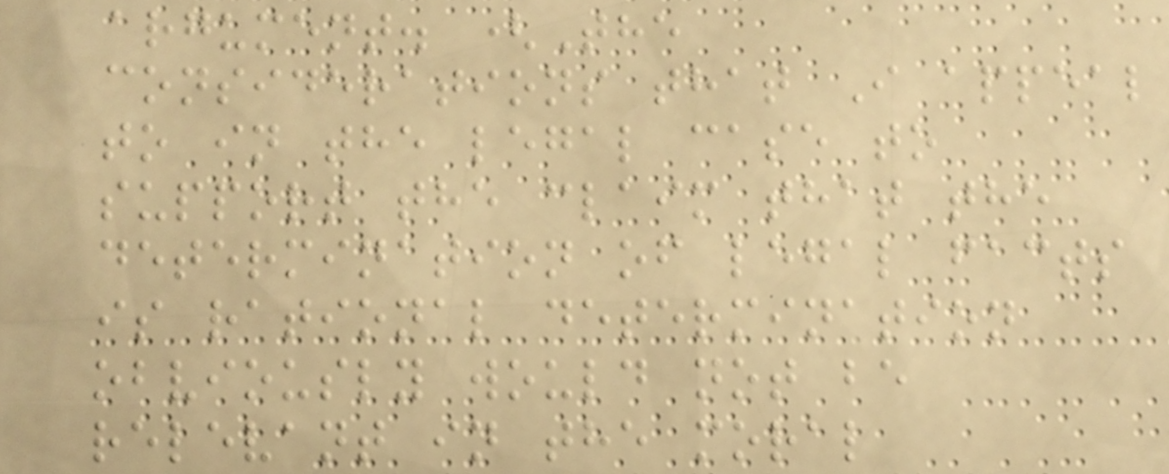argument. (The
considerations that I appeal
to in the legal case to
support the claim that the
determination of legal facts
is rational determination
obviously would not be
relevant in the moral
